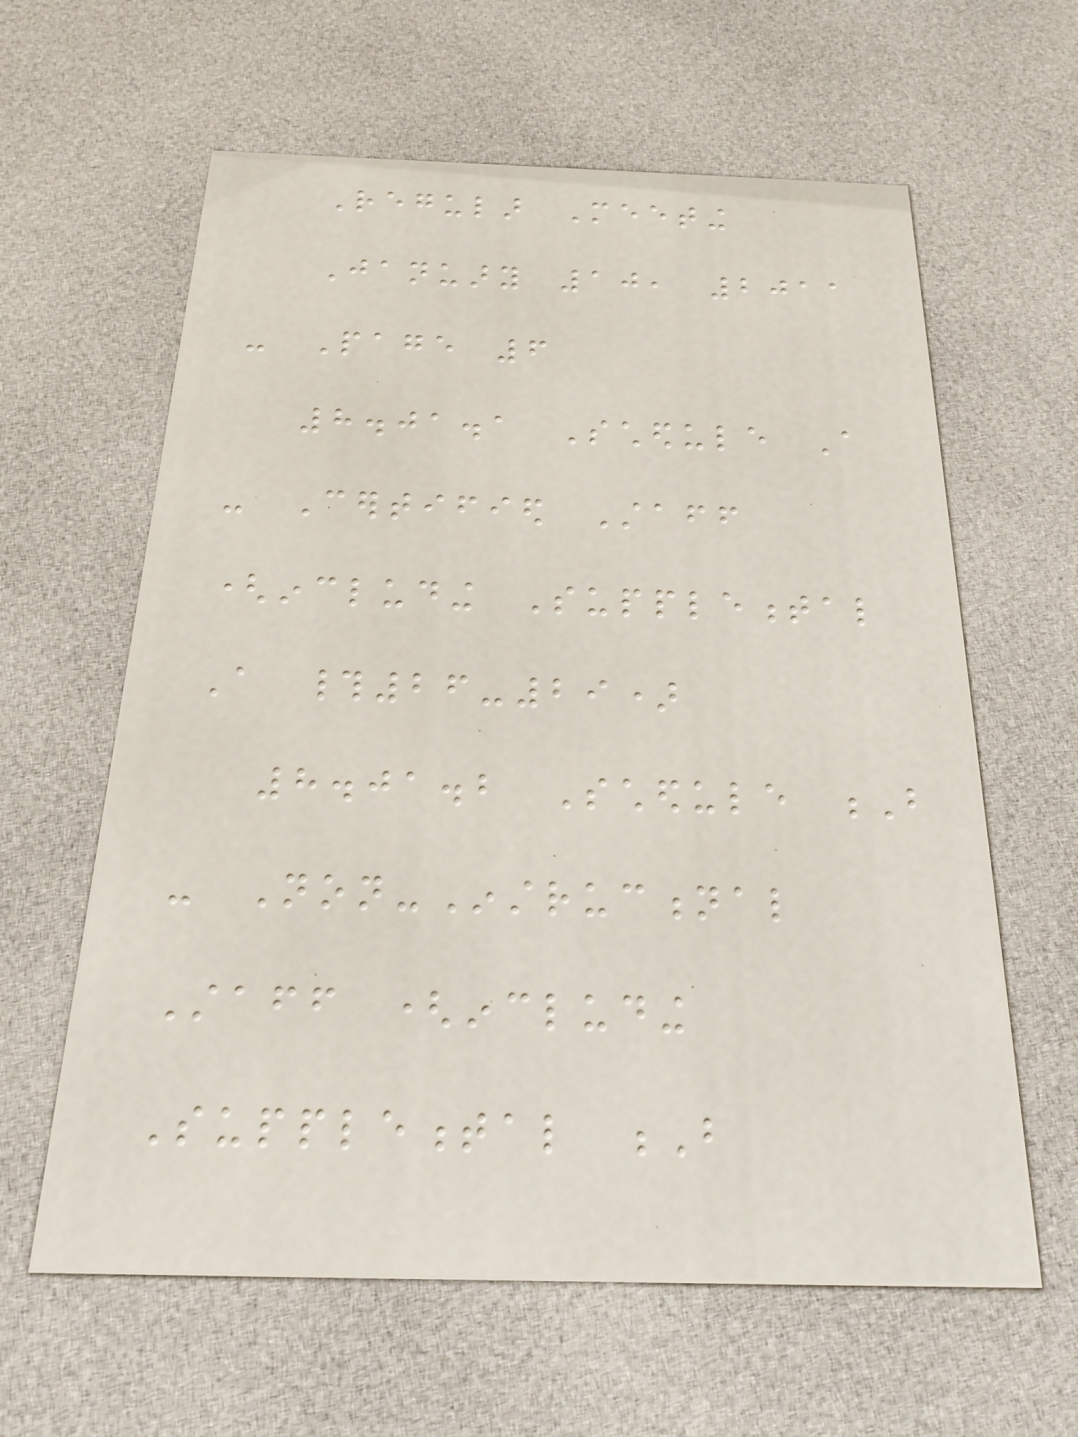Regular Meeting
January 10, 2011
- Page 6
8.01.1 Schedule A
- Certified Staff
(including Supplemental
A #26-29)
8.01.2 Schedule B
- Non-Instructional
Staff (including
Supplemental B
